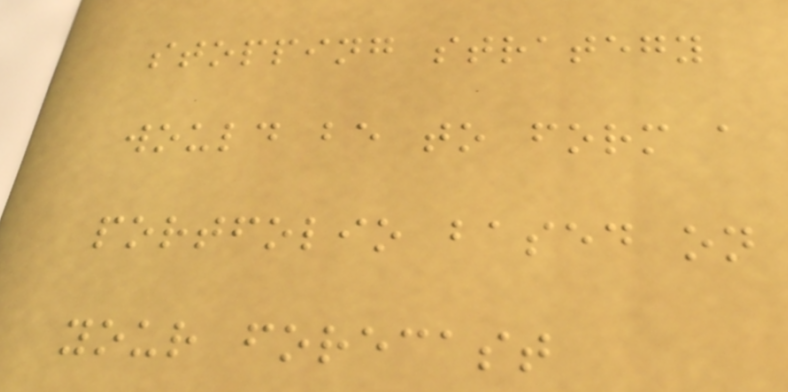stopping strategy
would be to form a
portfolio based on
your forecast
